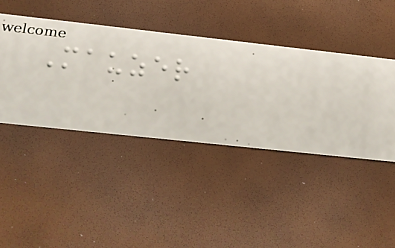Mauzer
